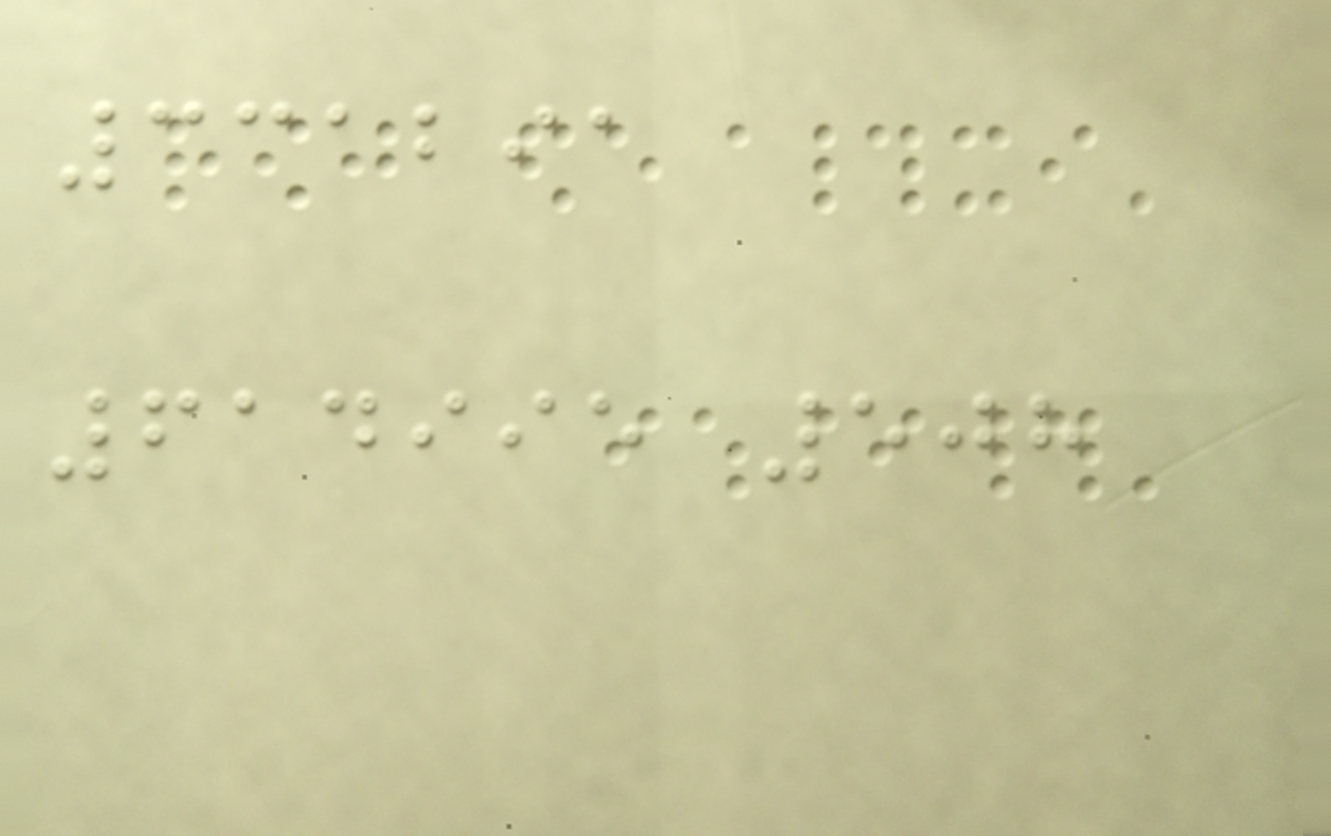331291
614995 508
